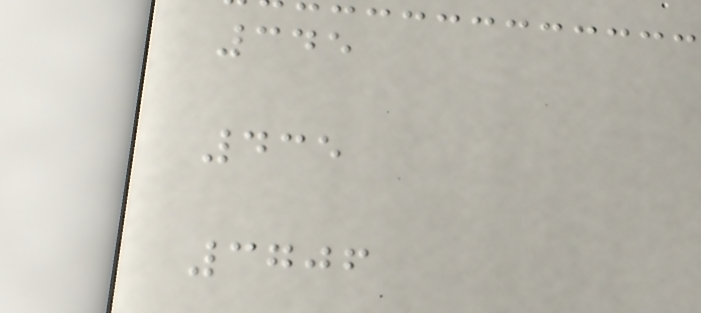345
435
3706
